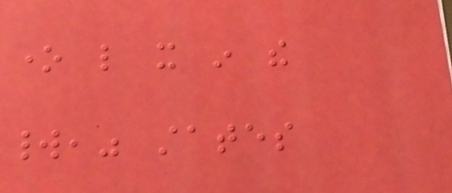one like it in the
world," states
